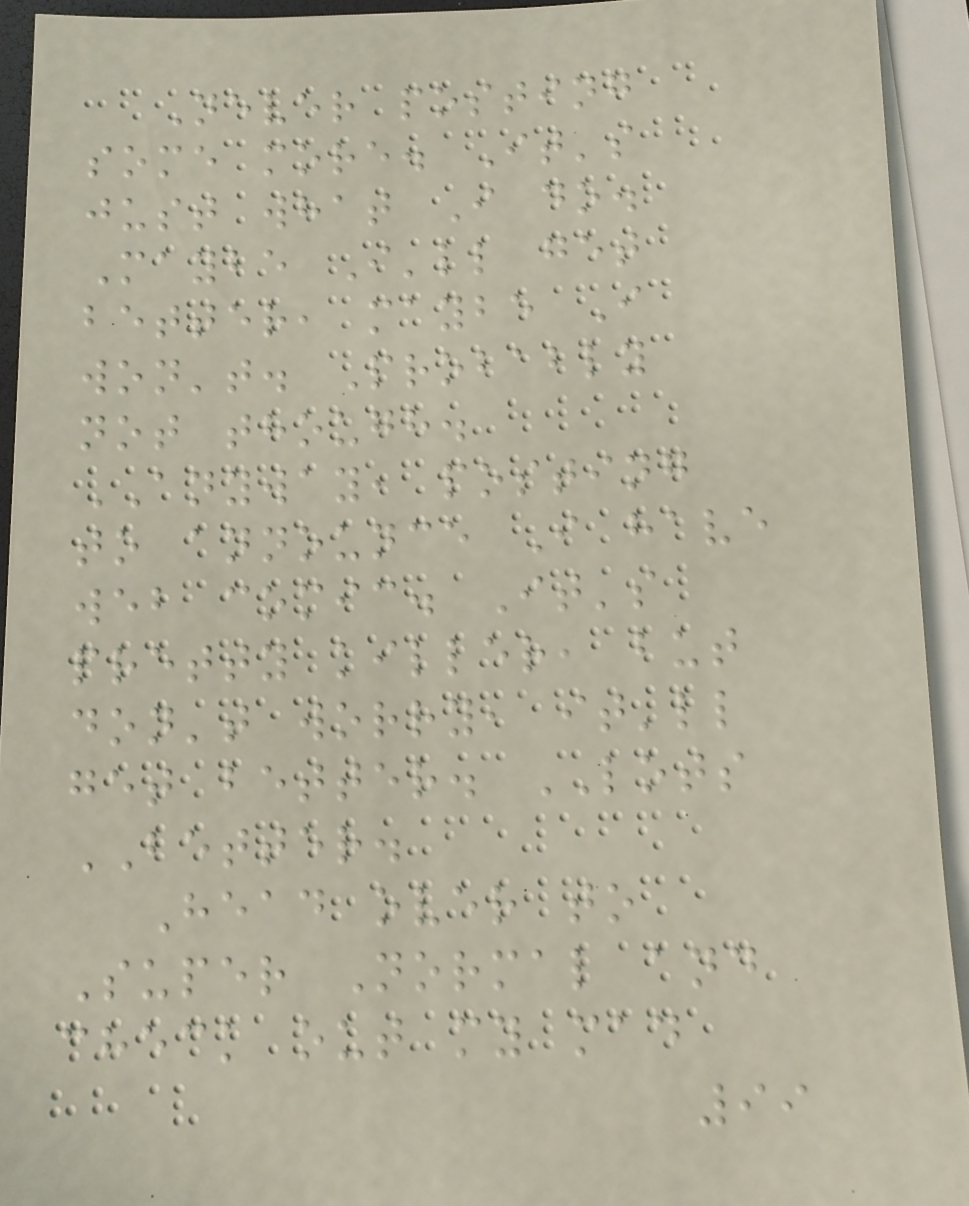Never posting
some more. It's
just what I do.
Maybe I'll get
better, maybe I
won't. Probably
not though.
ANYWAY, posting
to announce I have
web comic. It's
pretty killer, but
don't worry, it'll
get better. LOTS
BETTER.
Head over to
Super Normal and
check out my mad
99
